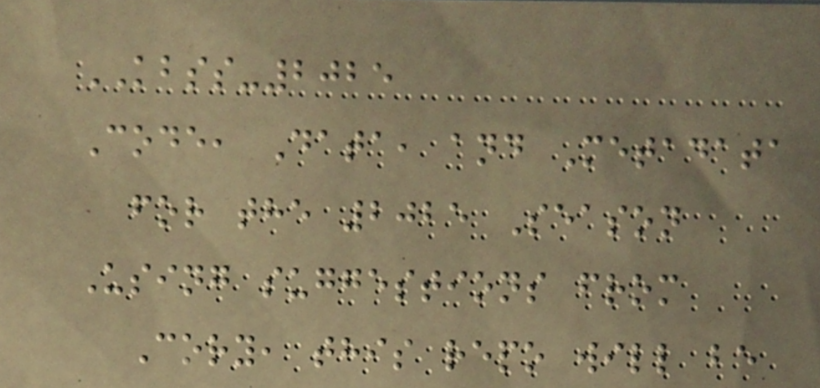KBSS-2025
Code, Data, and Metadata
for the 2025 Season
Using suggestions from
Cory, this repo will be
